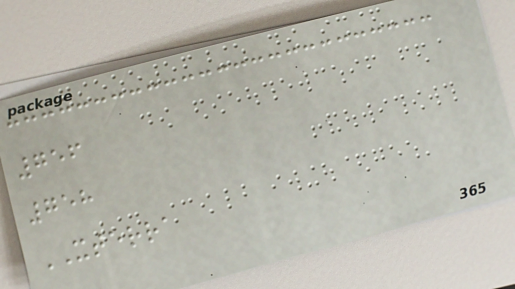756
758
XTERRA
